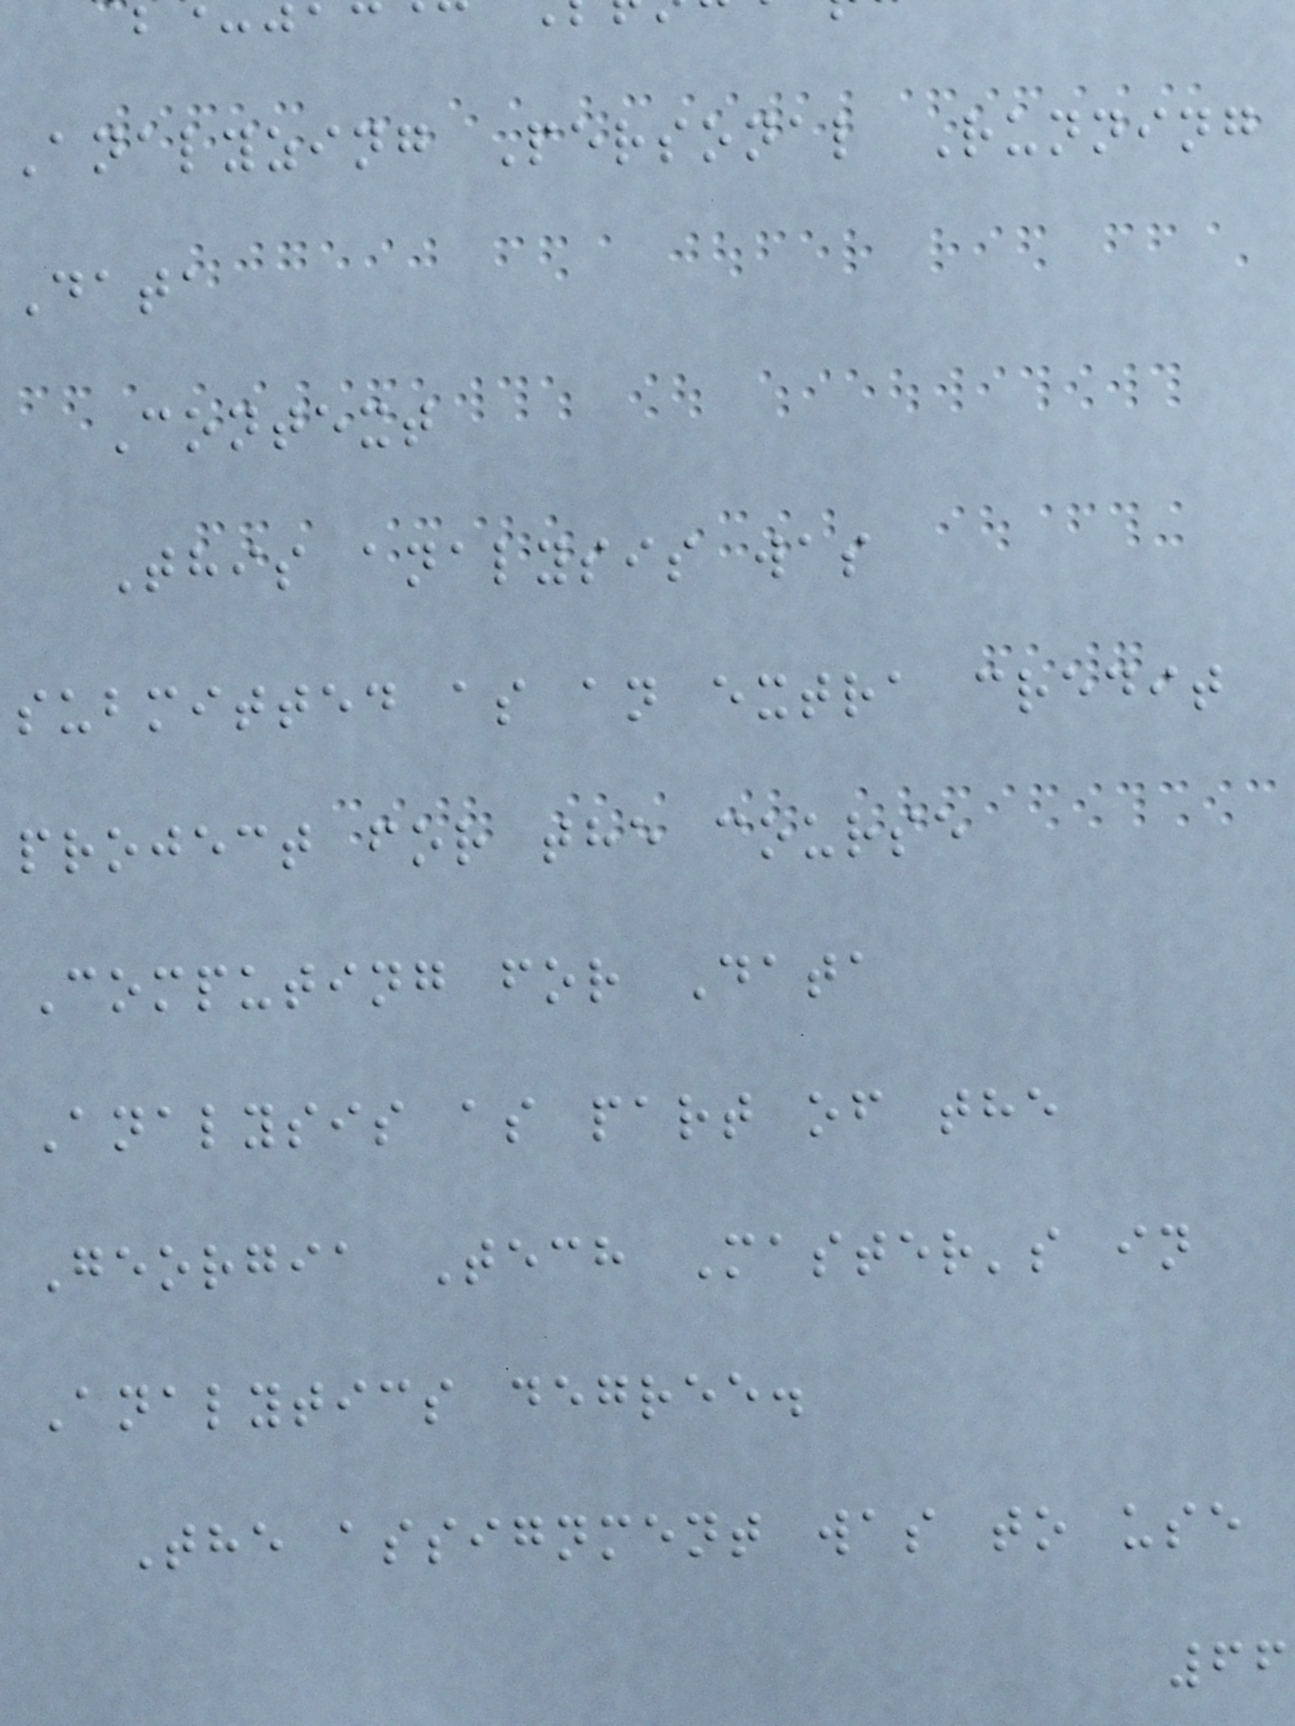Analyzing Personal Running
Data
Context
This analysis was
submitted as an extra credit
project for the course
Computing for Data
Analysis as part of the
Georgia Tech Master's in
Analytics degree.
The assignment was to use
66
